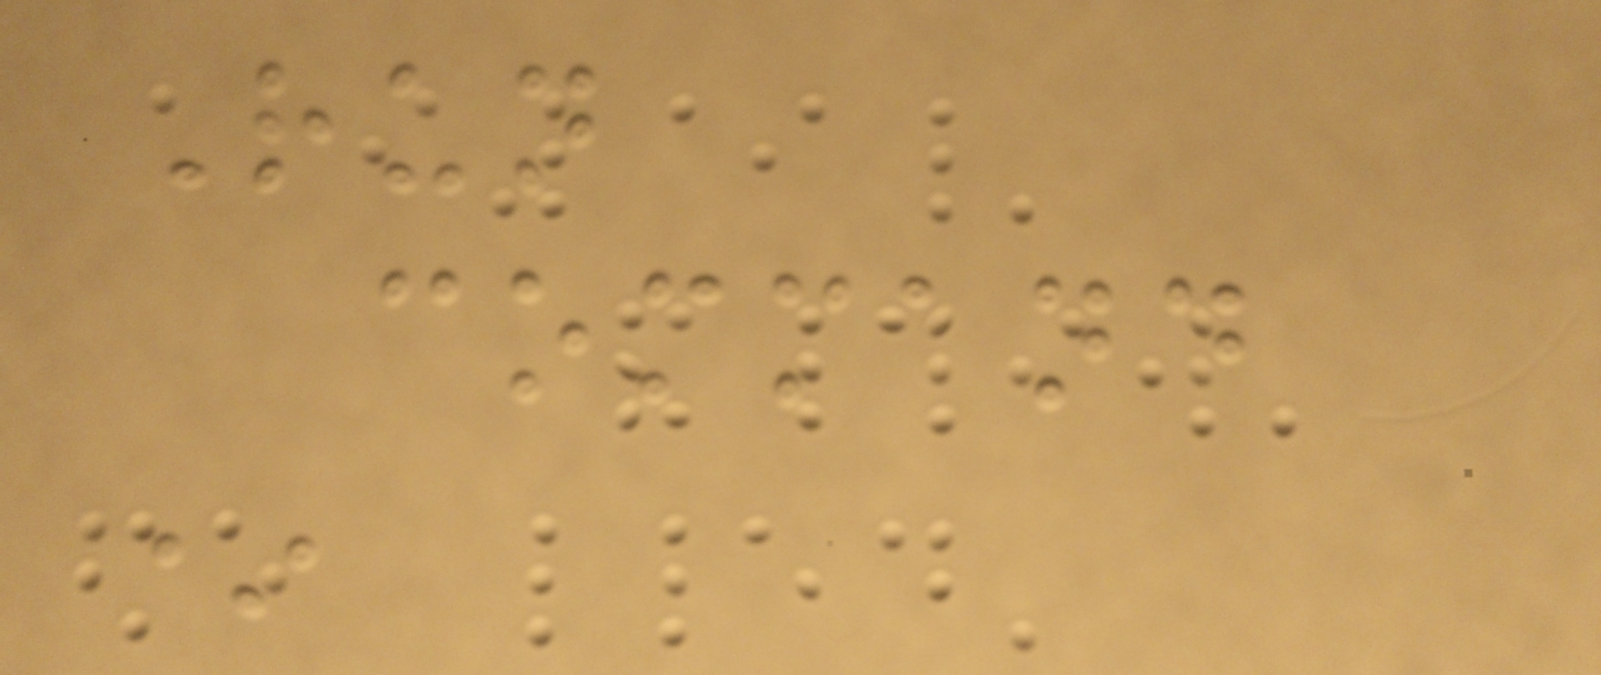Run
command
*
